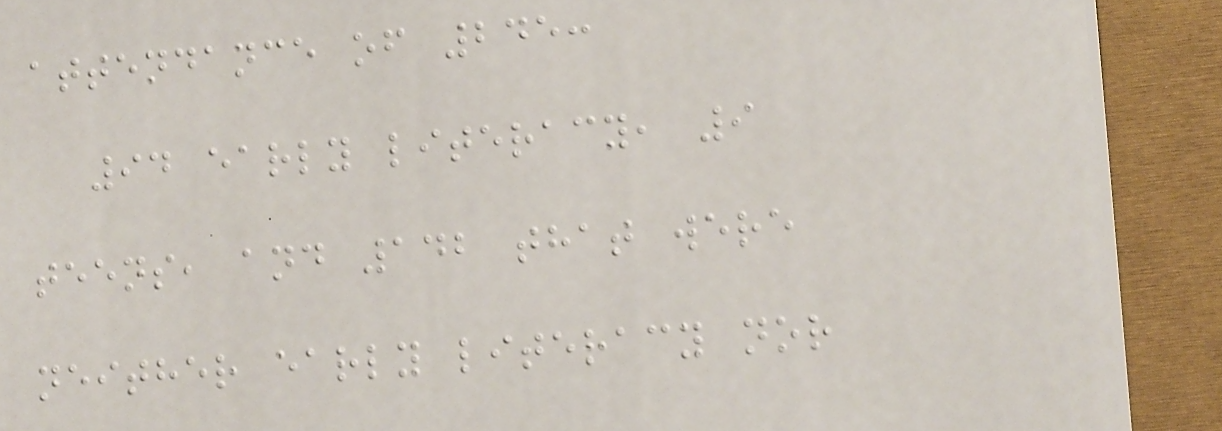attendance of 245:
94 early literacy, 9
teens, and 142 that were
neither early literacy nor
